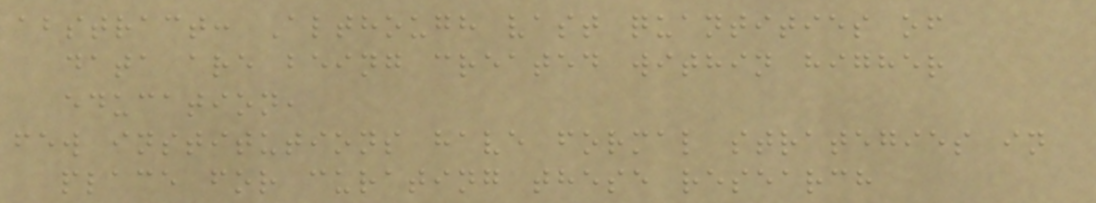abstract: Although vast quantities of
data are being created within higher
education,
few institutions have formal strategies in
place for curating these research
